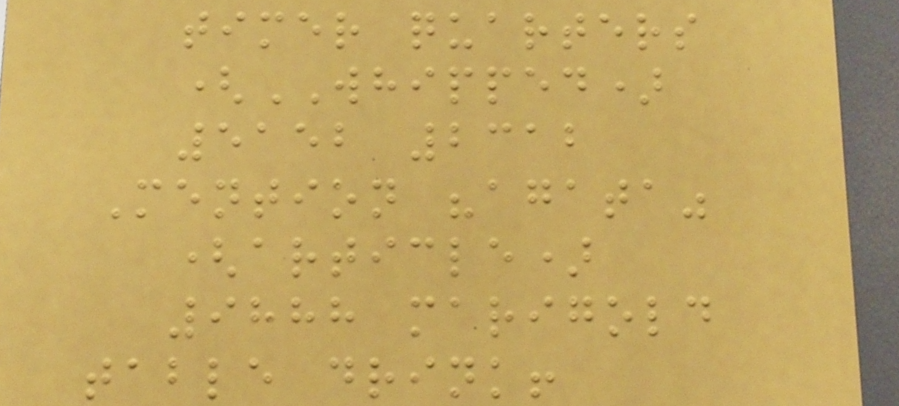timer quarters
(WHIPPED)
5152 2312
Mention "agata"
(article)
9888 marigold
table drink!
